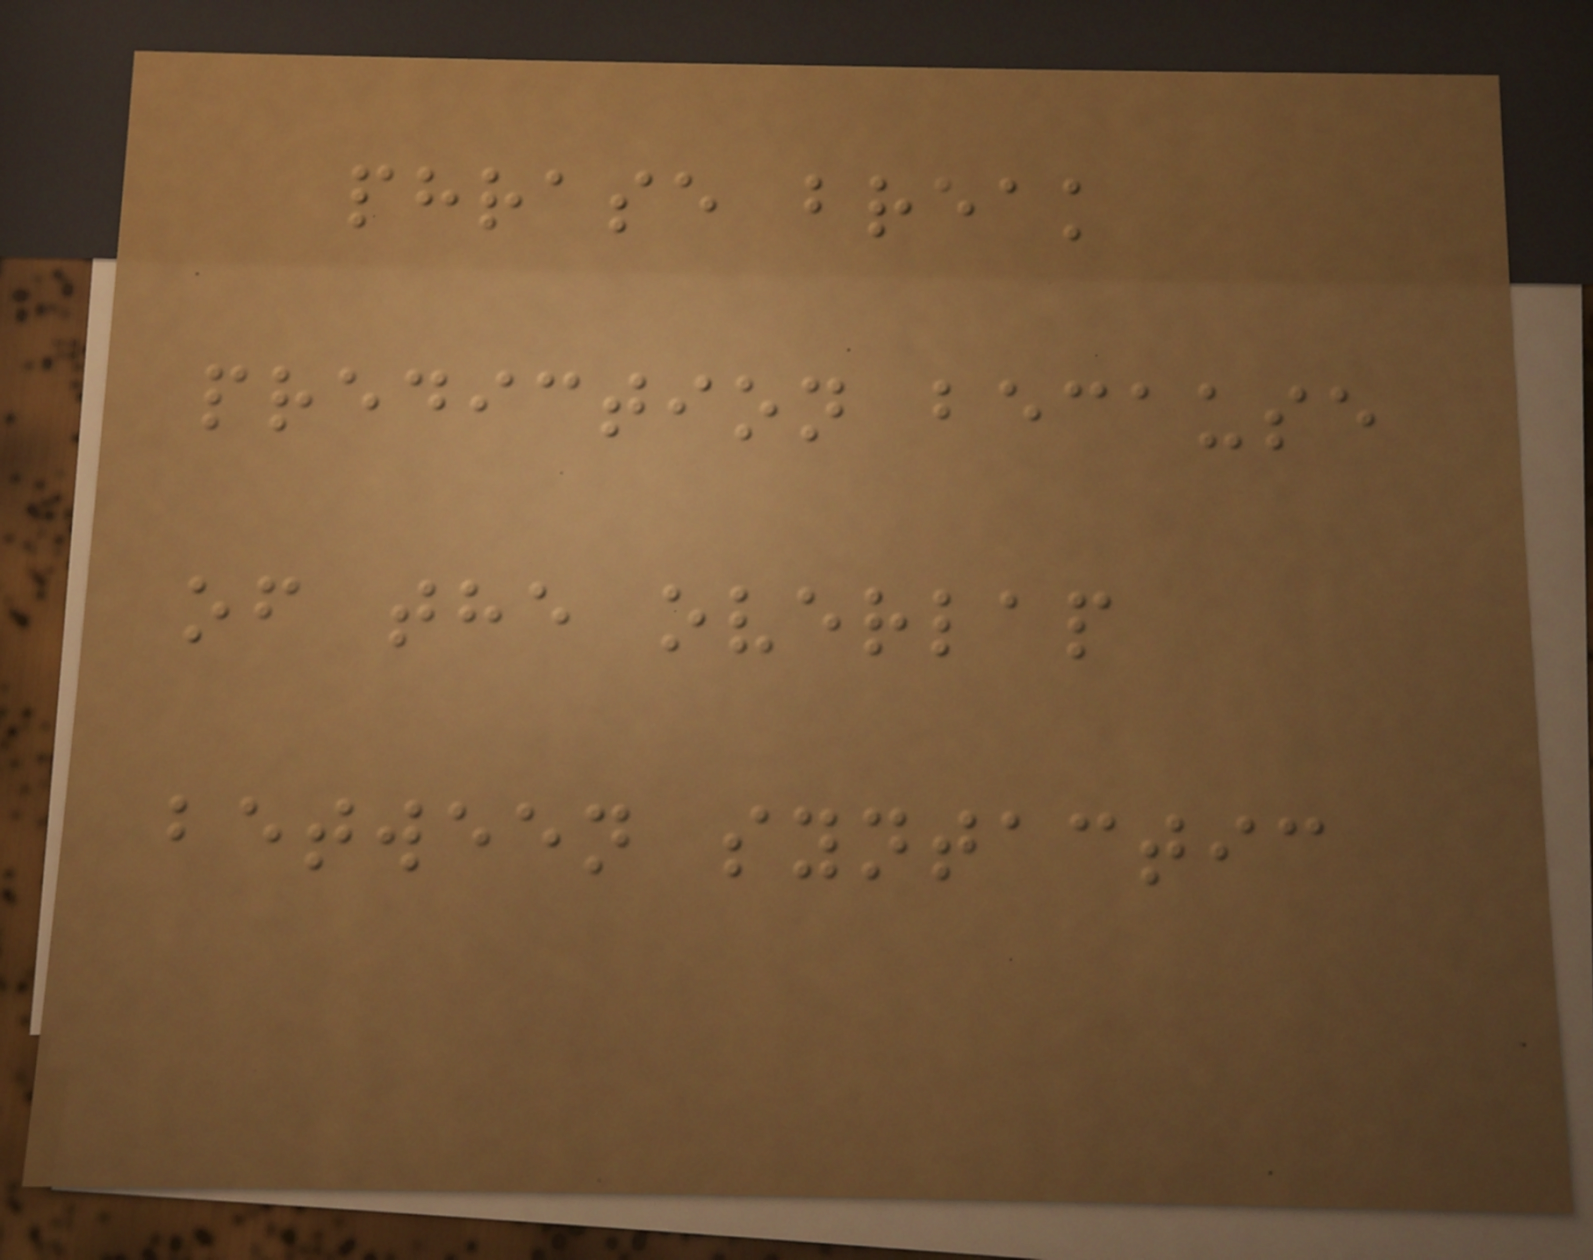phrase break
prediction because
of the overlap
between syntactic
